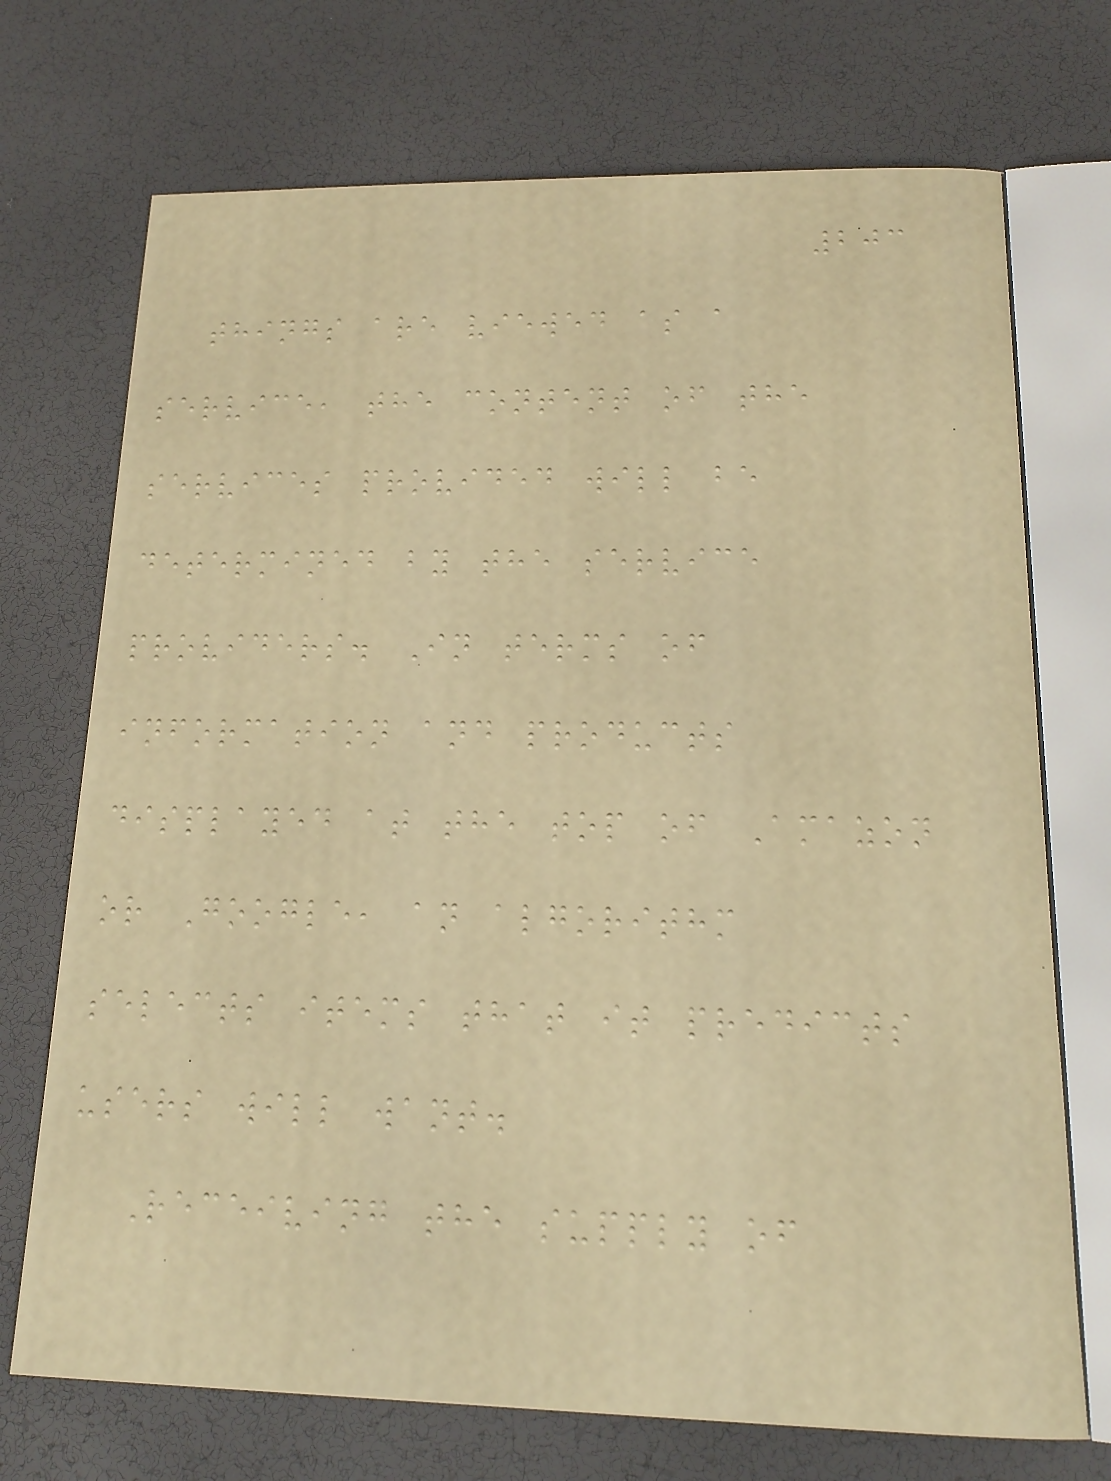203
things are viewed as a
service, the content of the
services provided will be
determined by the service
providers. In terms of
information and products
displayed at the top of Amazon
or Google, an algorithm
selects items that it predicts
users will want.
Receiving the supply of
